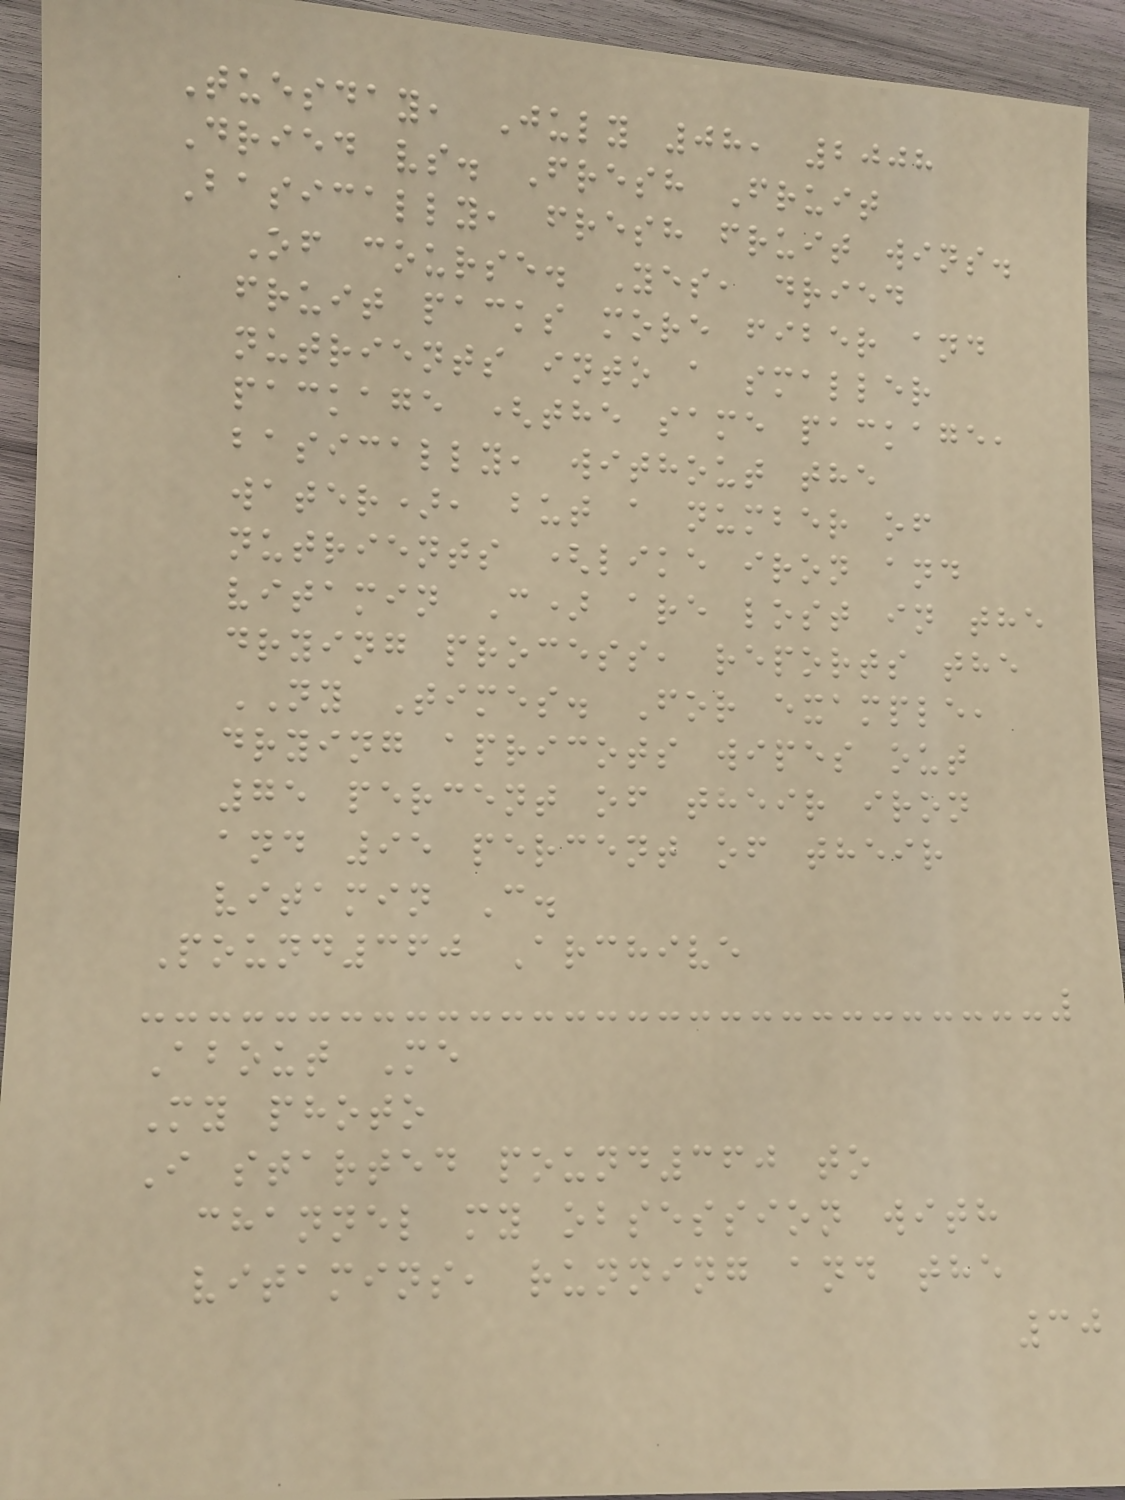Tuesday, July 08, 2008
Dried vs. Fresh Fruit
Basically, fresh fruit wins.
Of course. Yes, dried
fruit packs more fiber and
nutrients into a smaller
package (the same package,
basically, without the
water), but a number of
nutrients (like iron and
vitamin C) are lost in the
drying process, reports the
NY Times. For example,
drying apricots wipes out
75 percent of their iron
and 95 percent of their
vitamin C.
Pound360 Archive
About Me
My photo
I started pound360 to
channel my obsession with
vitamins, running and the
30
